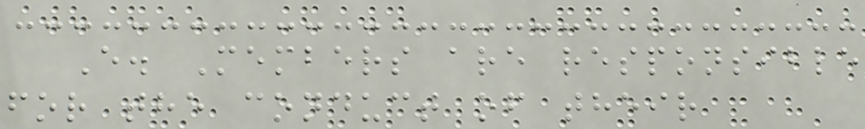E. Members are responsible
for the conduct of their
